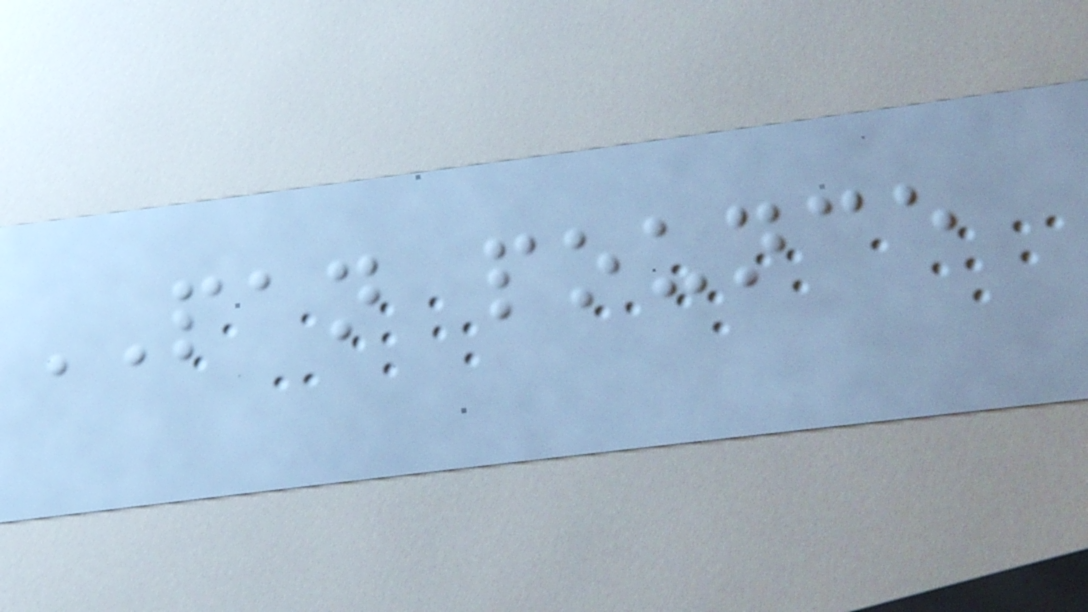PAN pounce
